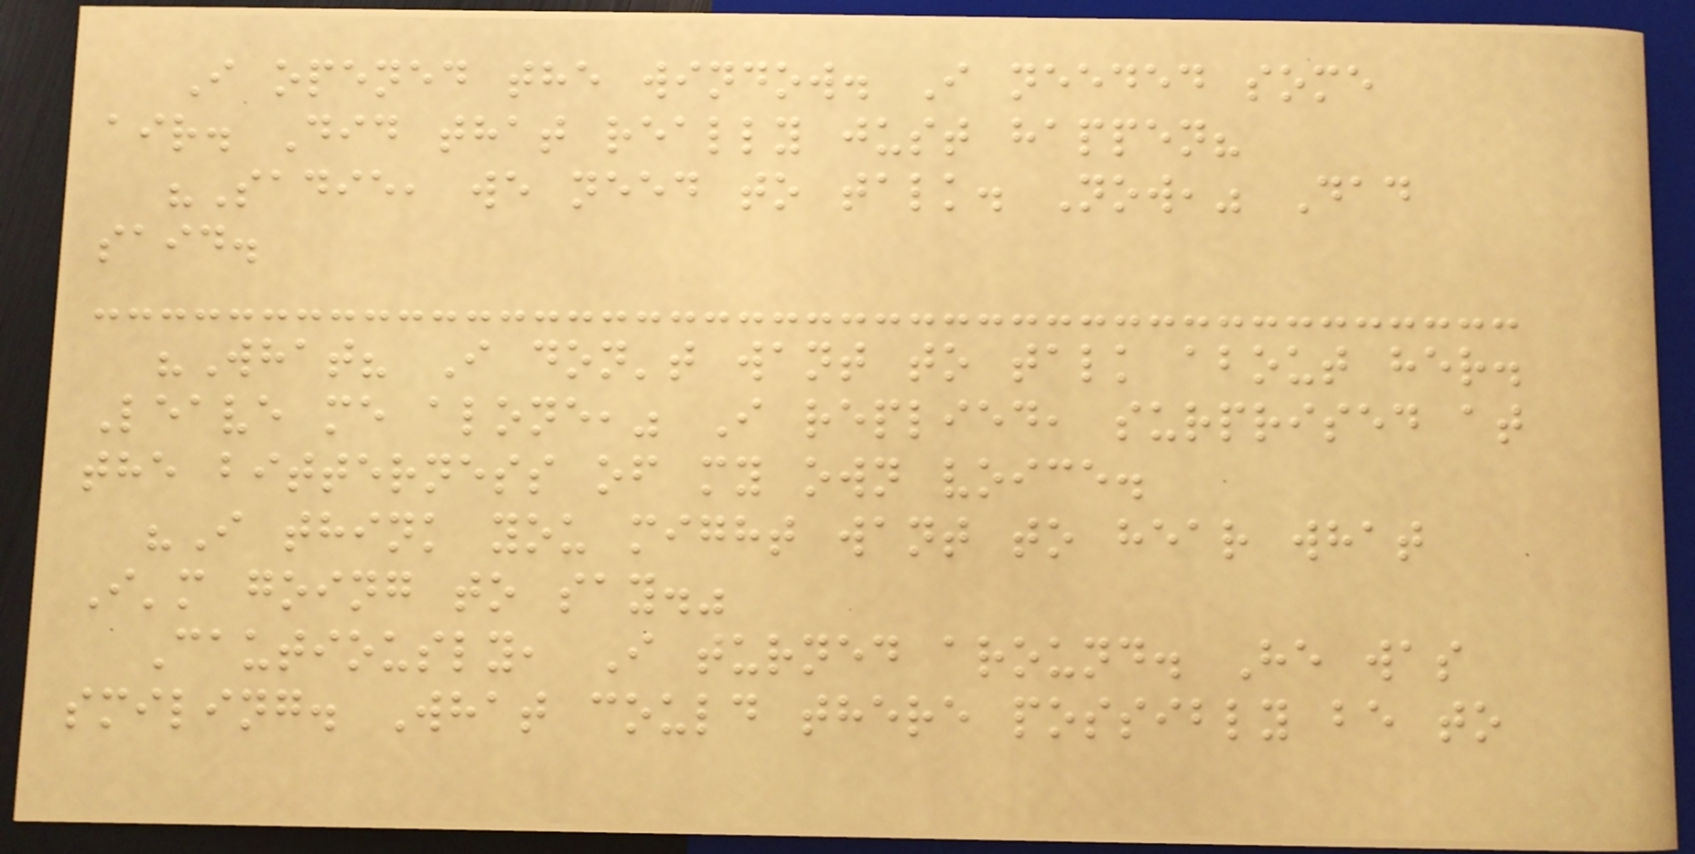I opened the window. I needed some
air. Did that really just happen?
"Sadie, we need to talk. Now," Dad
said.
"What? I don't want to talk about her.
Leave me alone," I replied, surprised at
the bitterness of my own voice.
"I think you might want to hear what
I'm going to say."
Cautiously, I turned around. He was
smiling. What could there possibly be to
